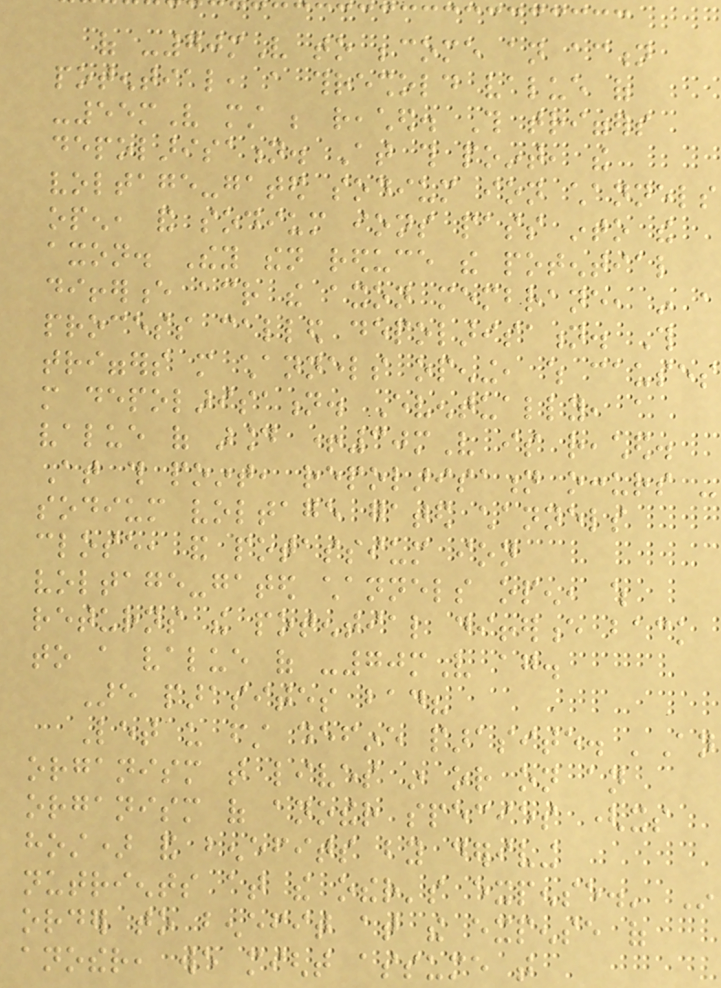of -70mV to become an action
potential, a threshold value of
-55mV must be reached. This triggers
depolarisation. At this point, the
voltage-gated sodium ion channels
open, and sodium ions pass into the
axon. They then reduce the potential
difference across the axon membrane, in a
process called depolarisation. This
triggers more channels opening, which causes
more depolarisation. Eventually, a
value of around +30mV is reached.
At this point, repolarisation occurs -
sodium voltage gated channels
close, and potassium ion
voltage-gated channels open, which
returns the potential difference back
to a value of -70mV again.
Are parasites bad?
Let us first define parasite. 'An
organism that lives in or on an
organism of another species (its
host) and benefits by deriving
nutrients at the other's expense.' In
order to benefit at the expense of
another, we might assume that
